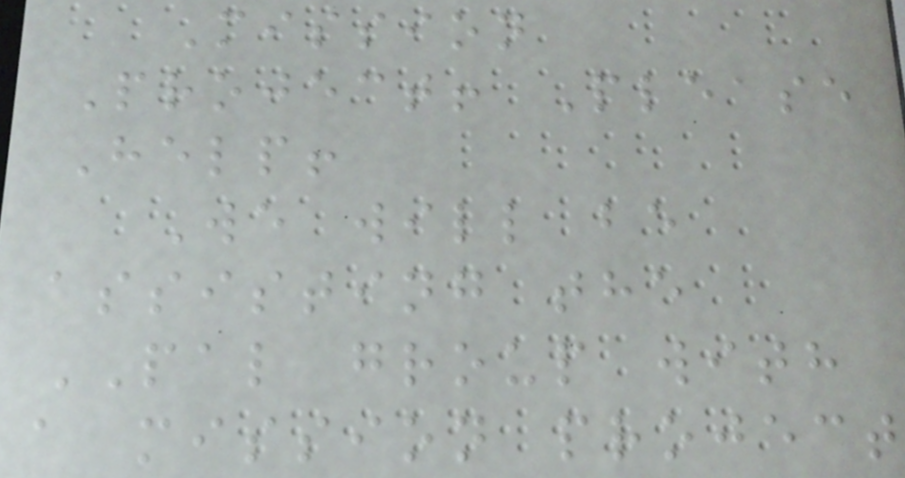Mission
Project! Please
Help!
We will be
assisting the
PAL group with
a mission project
